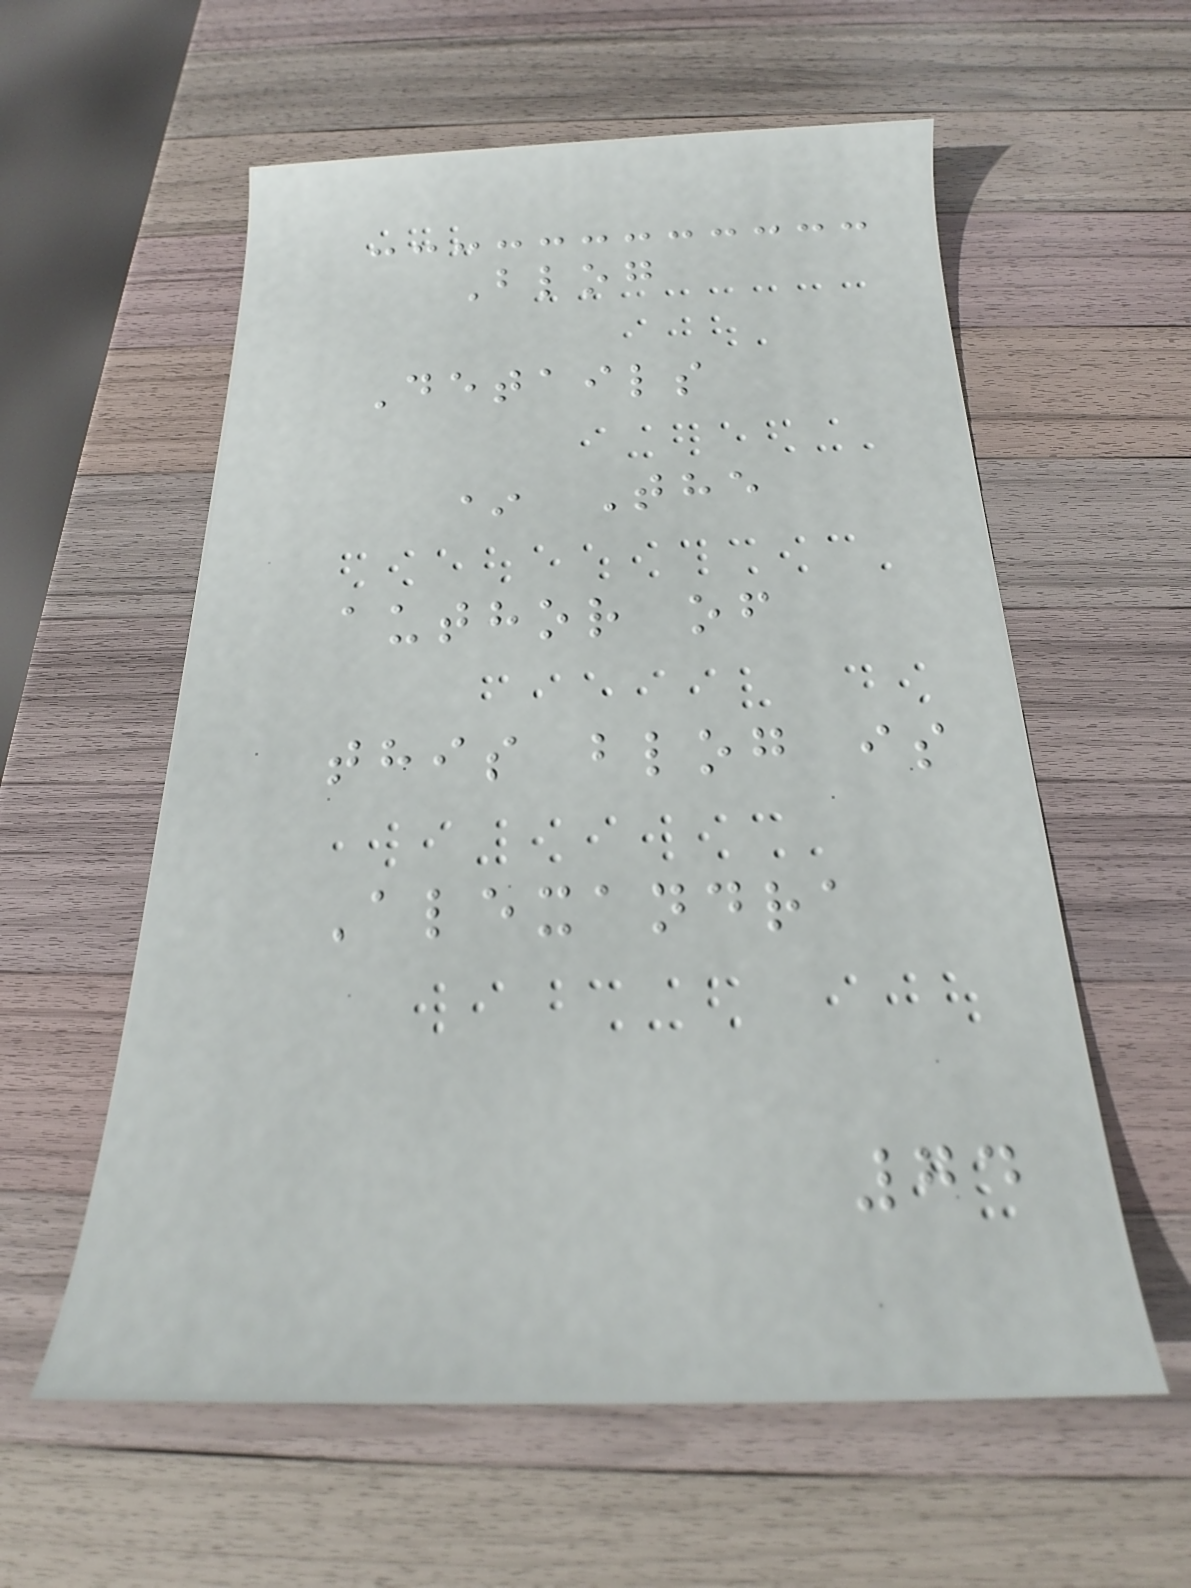Blog
Details
* The
author of
this blog is
Alexandra
74
